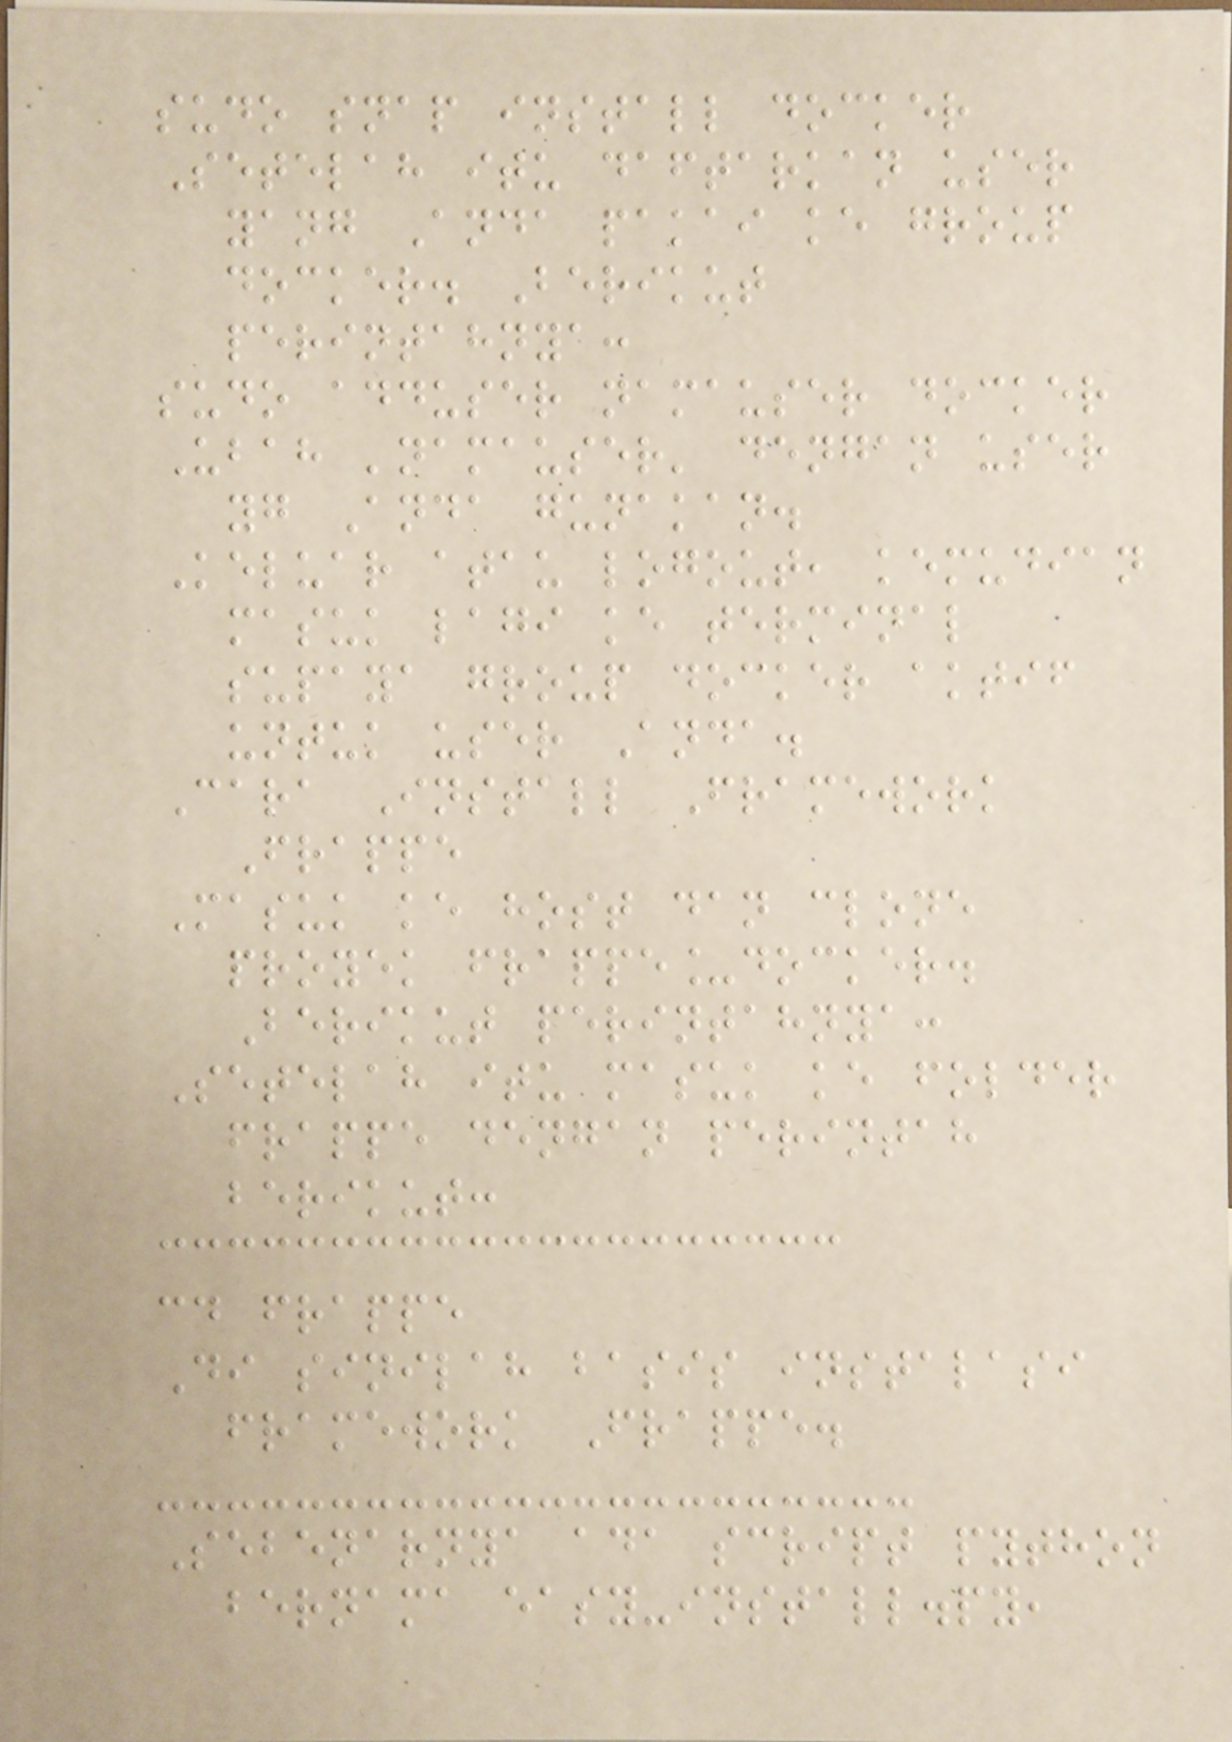sudo snap install docker
Setelah itu daftarkan user
yang Anda pakai ke group
docker. Berikut
perintahnya:
sudo adduser namauser docker
Ubah 'namauser' dengan user
yg Anda gunakan.
Keluar atau logout, kemudian
masuk lagi ke terminal
supaya group docker aktif
untuk user Anda.
Cara Install Framework
Frappe
Masuk ke host dan clone
proyek frappe_docker.
Berikut perintahnya:
Setelah itu masuk ke folder
frappe dengan perintah
berikut:
cd frappe
Di sinilah basis instalasi
framework Frappe.
Sebenarnya ada script python
bernama easy-install.py,
